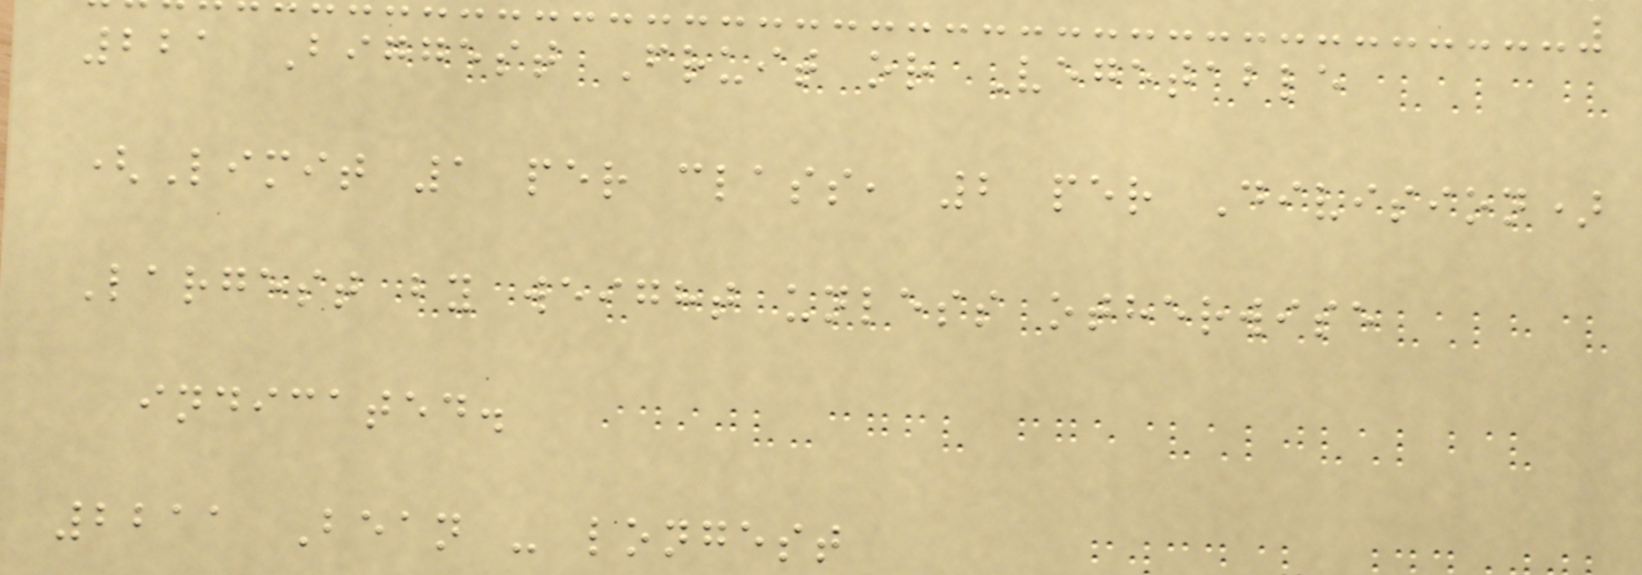221 Biggest Fruit or Vegetable
(Limit 1 per class, 2 per Division)
Largest by weight unless otherwise
indicated.
2211 Bean - longest
